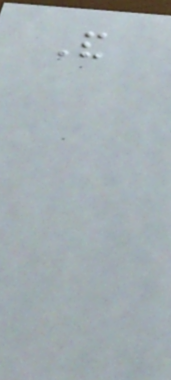And
